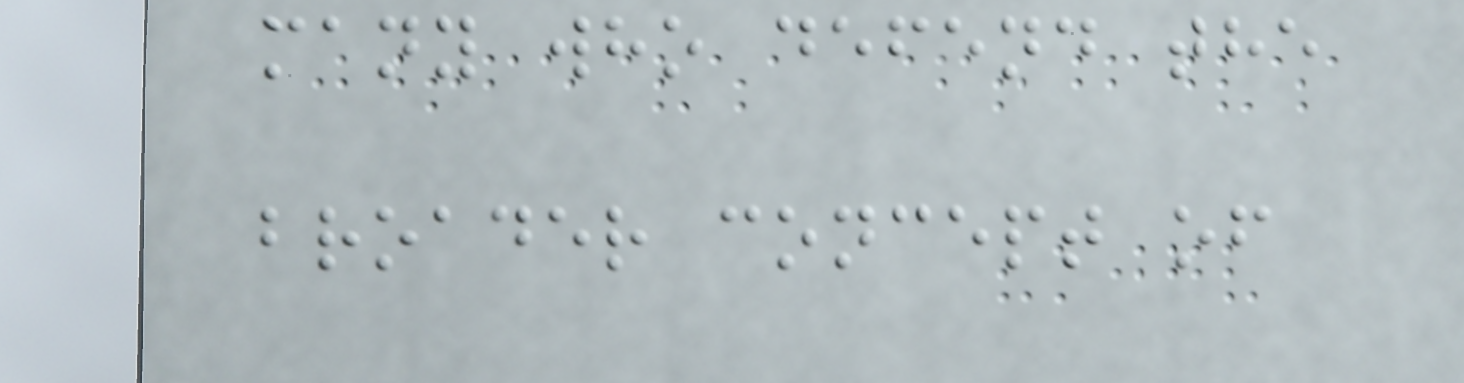many who defend the
broader concept of
